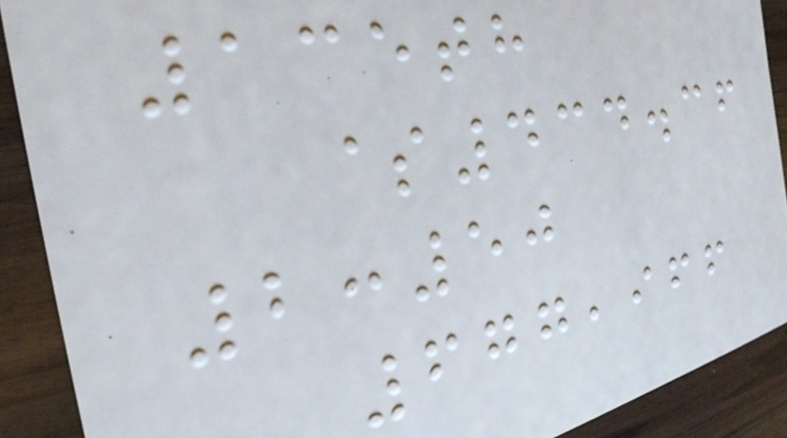135th
$434.36
2:50
677,966
